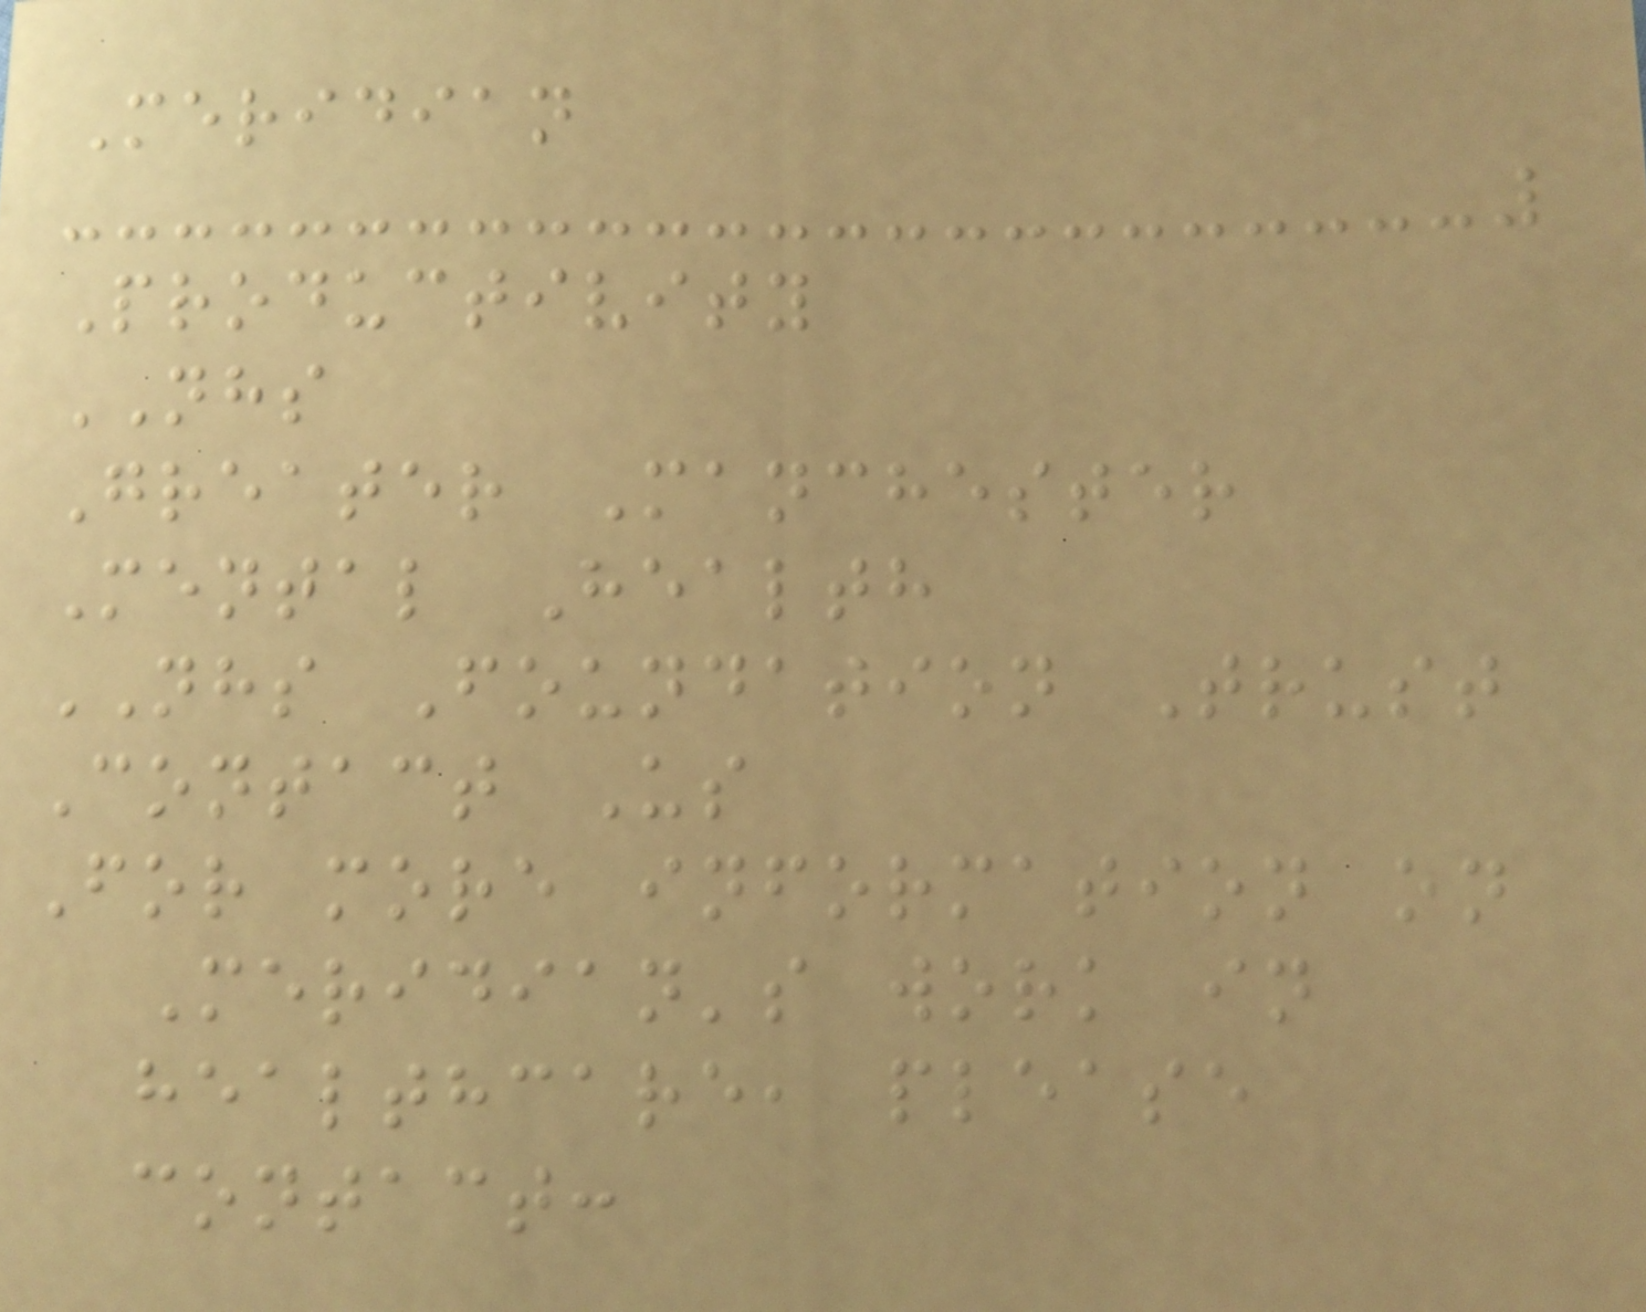Meridian
Productivity
NHS
Greater Manchester
Mental Health
NHS Foundation Trust
Contact Us
For more information on
Meridian's work in
healthcare, please
contact:
